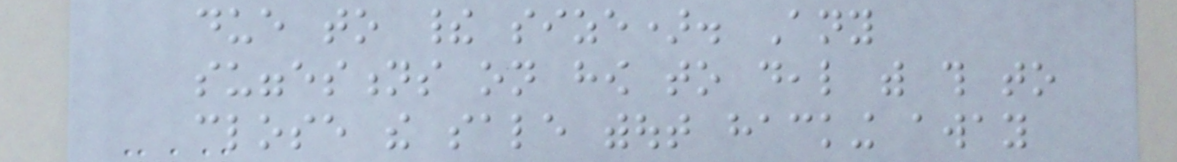due to their size). Any
suggestions on how to deal with this to
close the sale without hacking away
